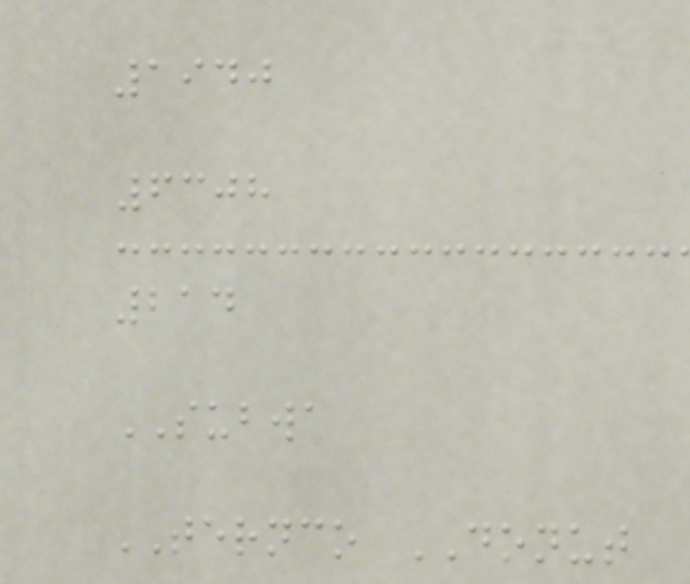1940
6308
214
SUBWA
TERNCO DONUT
